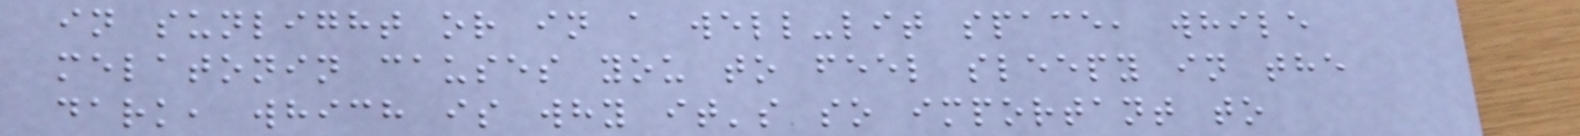in sunlight or in a well-lit space, while
melatonin causes you to feel sleepy in the
dark, which is why it's so important to
